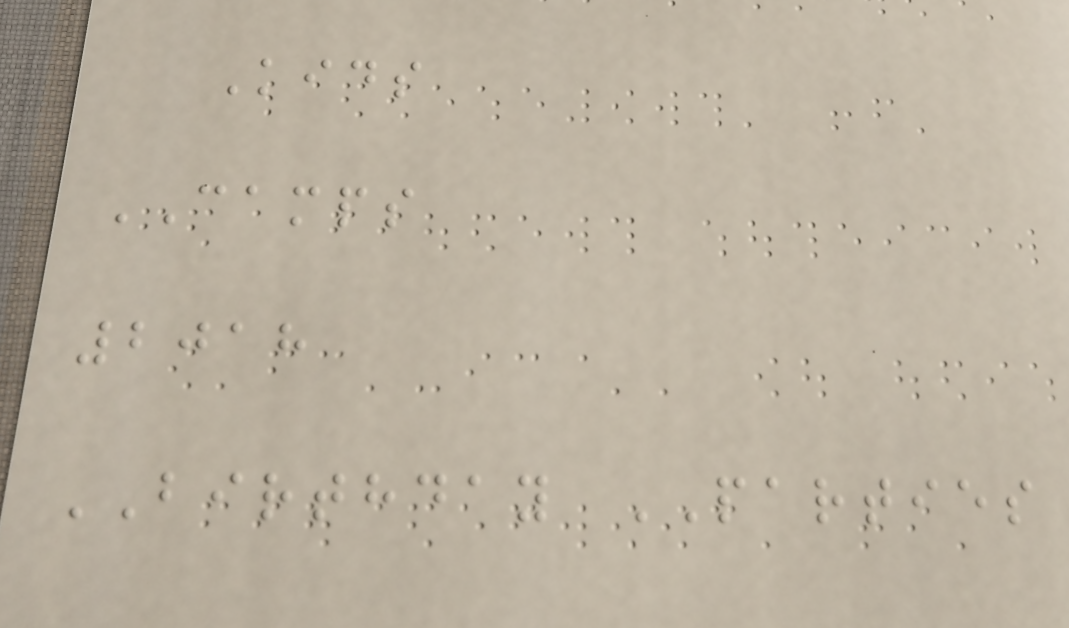Kids
CAMPS
2018
BIRTHDAY PARTIES
